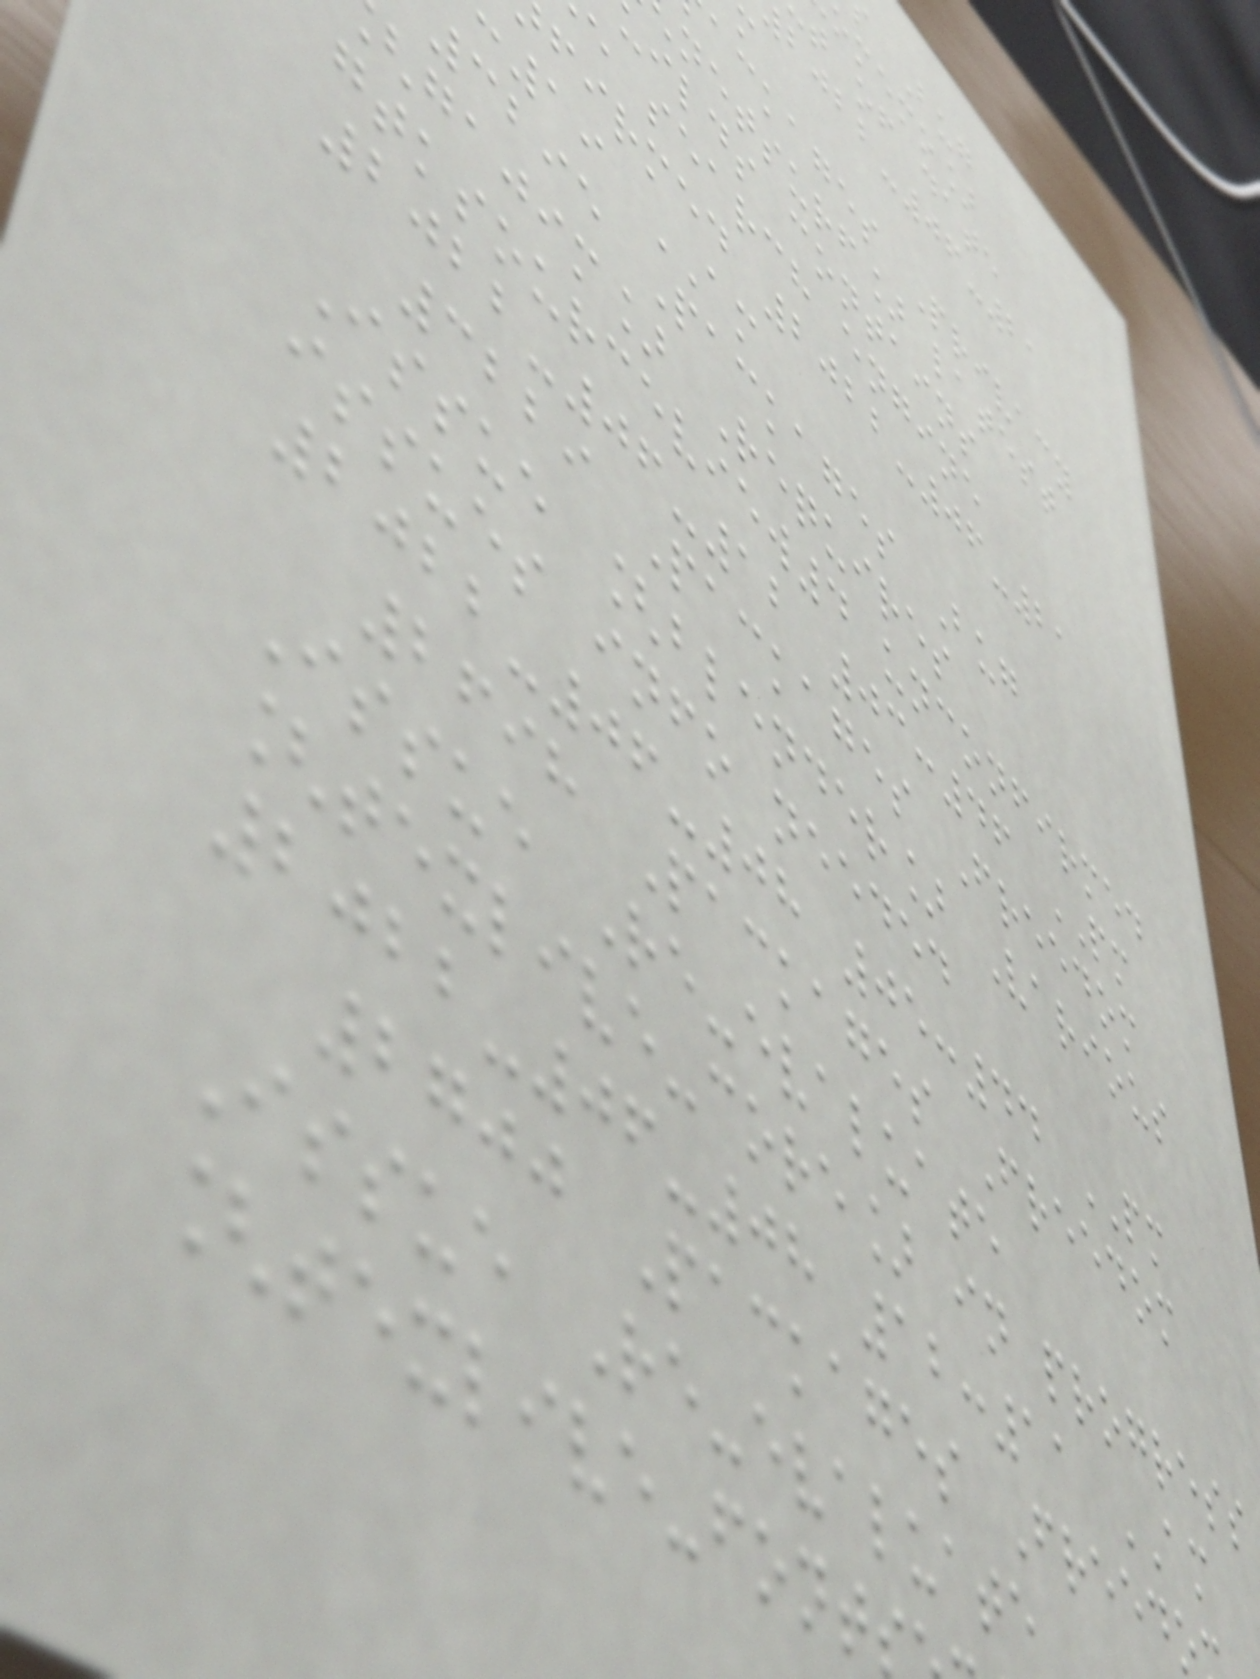omemo]
t of date
-06-21
ackages Privacy
netsurf] latest
ilds contains
e search engine
firmed 2022-06-21
19 AM
3295 Packages Bug
gajim] Requires
gtksourceview4 unconfirmed
2022-06-12 03:46 PM
3229 Packages Freedom
Issue [blender] Various
issues info needed
2022-06-08 05:44 PM
2698 Packages Freedom
Issue Re-evaluate
[texlive-core] in progress
2022-06-08 12:11 AM
2700 Packages Freed
Issue Re-evaluate
[texlive-font
